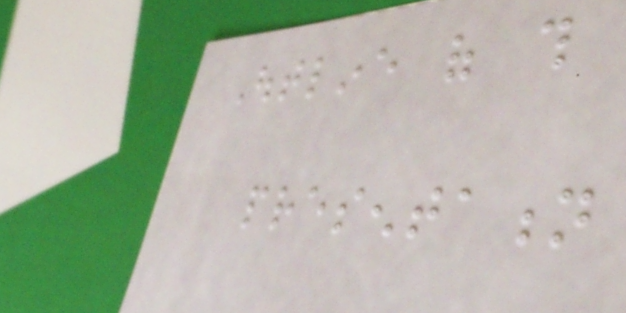Outline of this
presentation
